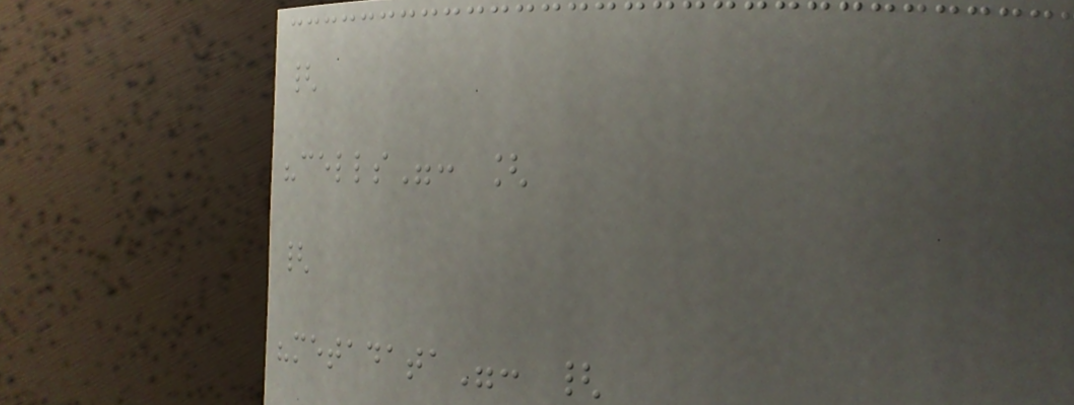{
"cells": [
{
"metadata": {
